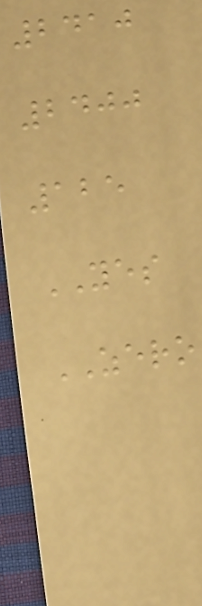2410
2400
125
YES
ZERO
